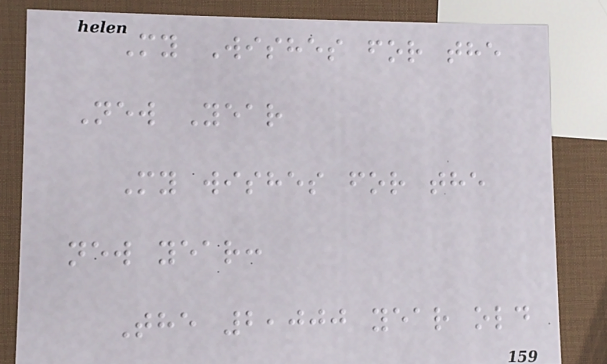My Wishes for the
New Year
My wishes for the
new year:
The 2,000 year old
